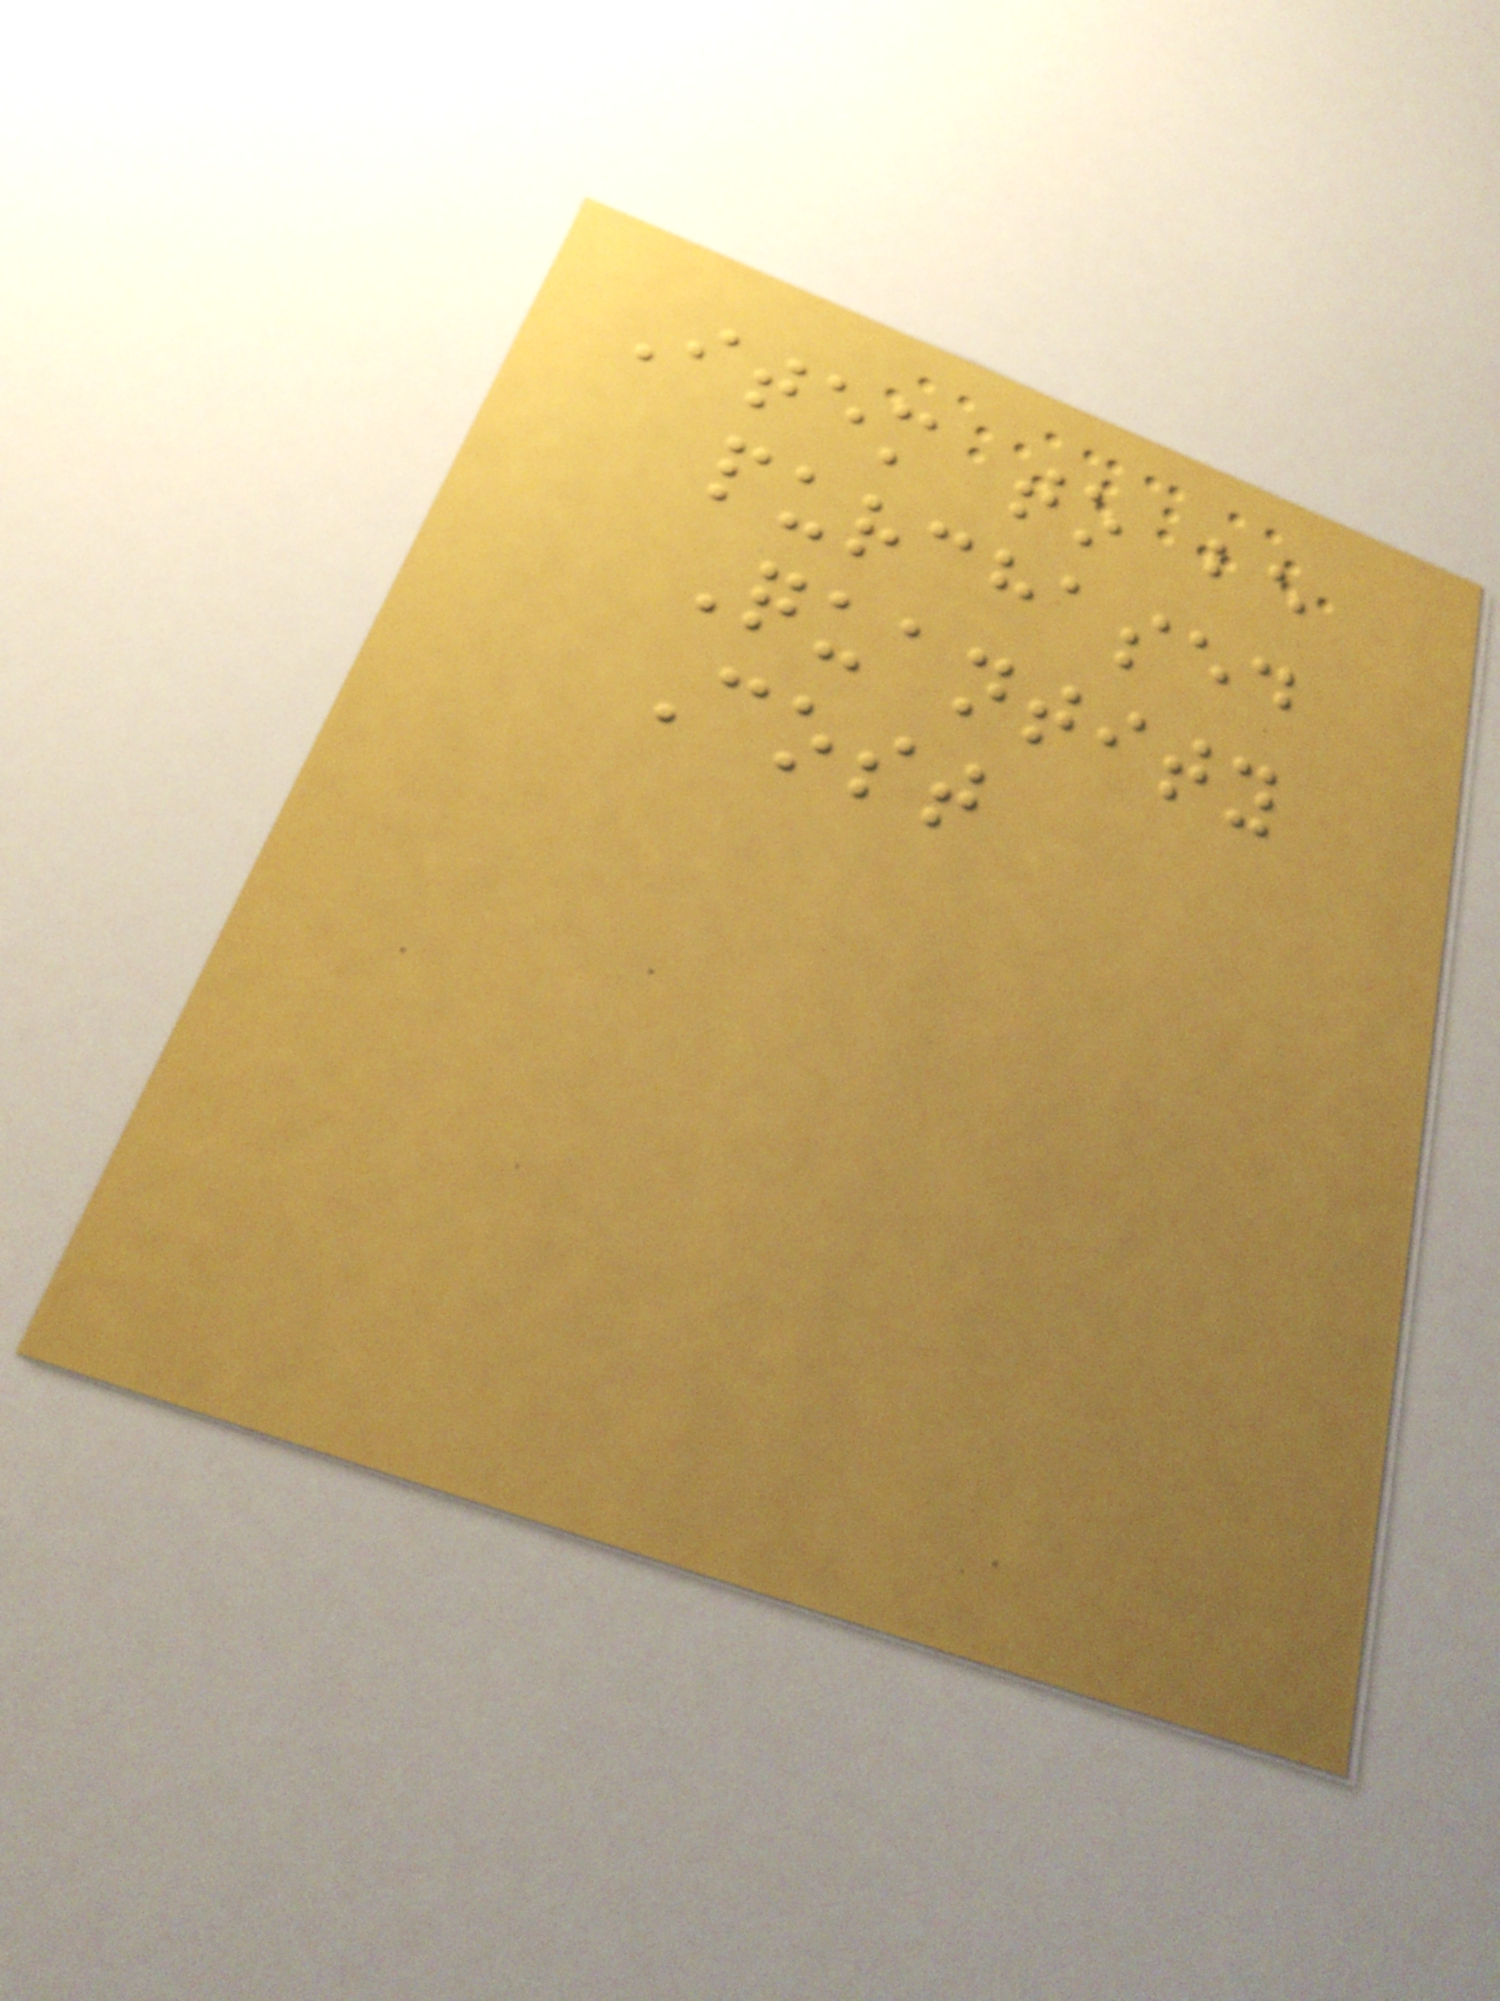Item to be
purchased
Quantity
Cost
